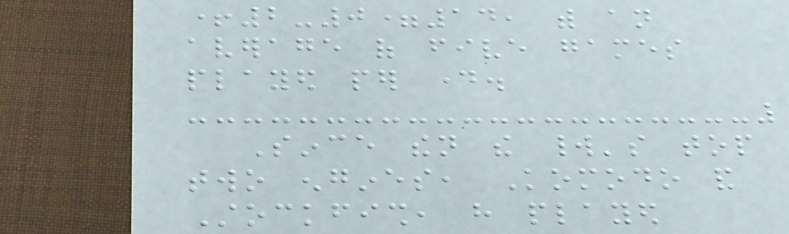+2-0=14, with an
average of five games
played per day.
Since then the world's top
two engines, Komodo and
Stockfish, have played
